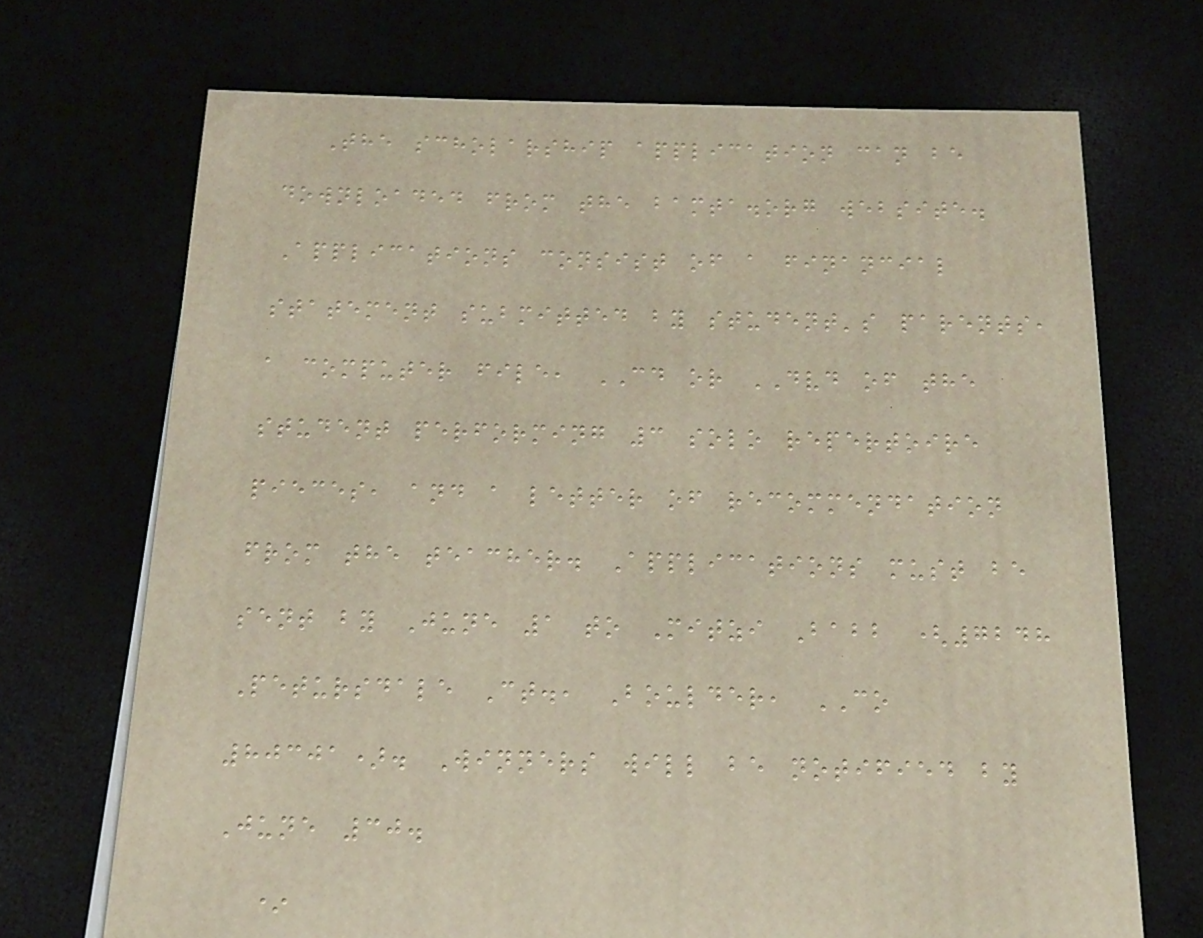The scholarship application can be
downloaded from the bamta.org website.
Applications consist of a financial
statement submitted by student's parents,
a computer file, CD or DVD of the
student performing 3 solo repertoire
pieces, and a letter of recommendation
from the teacher. Applications must be
sent by June 1 to Mitzi Babb (7248
Petursdale Ct., Boulder, CO
80301). Winners will be notified by
June 30.
*
